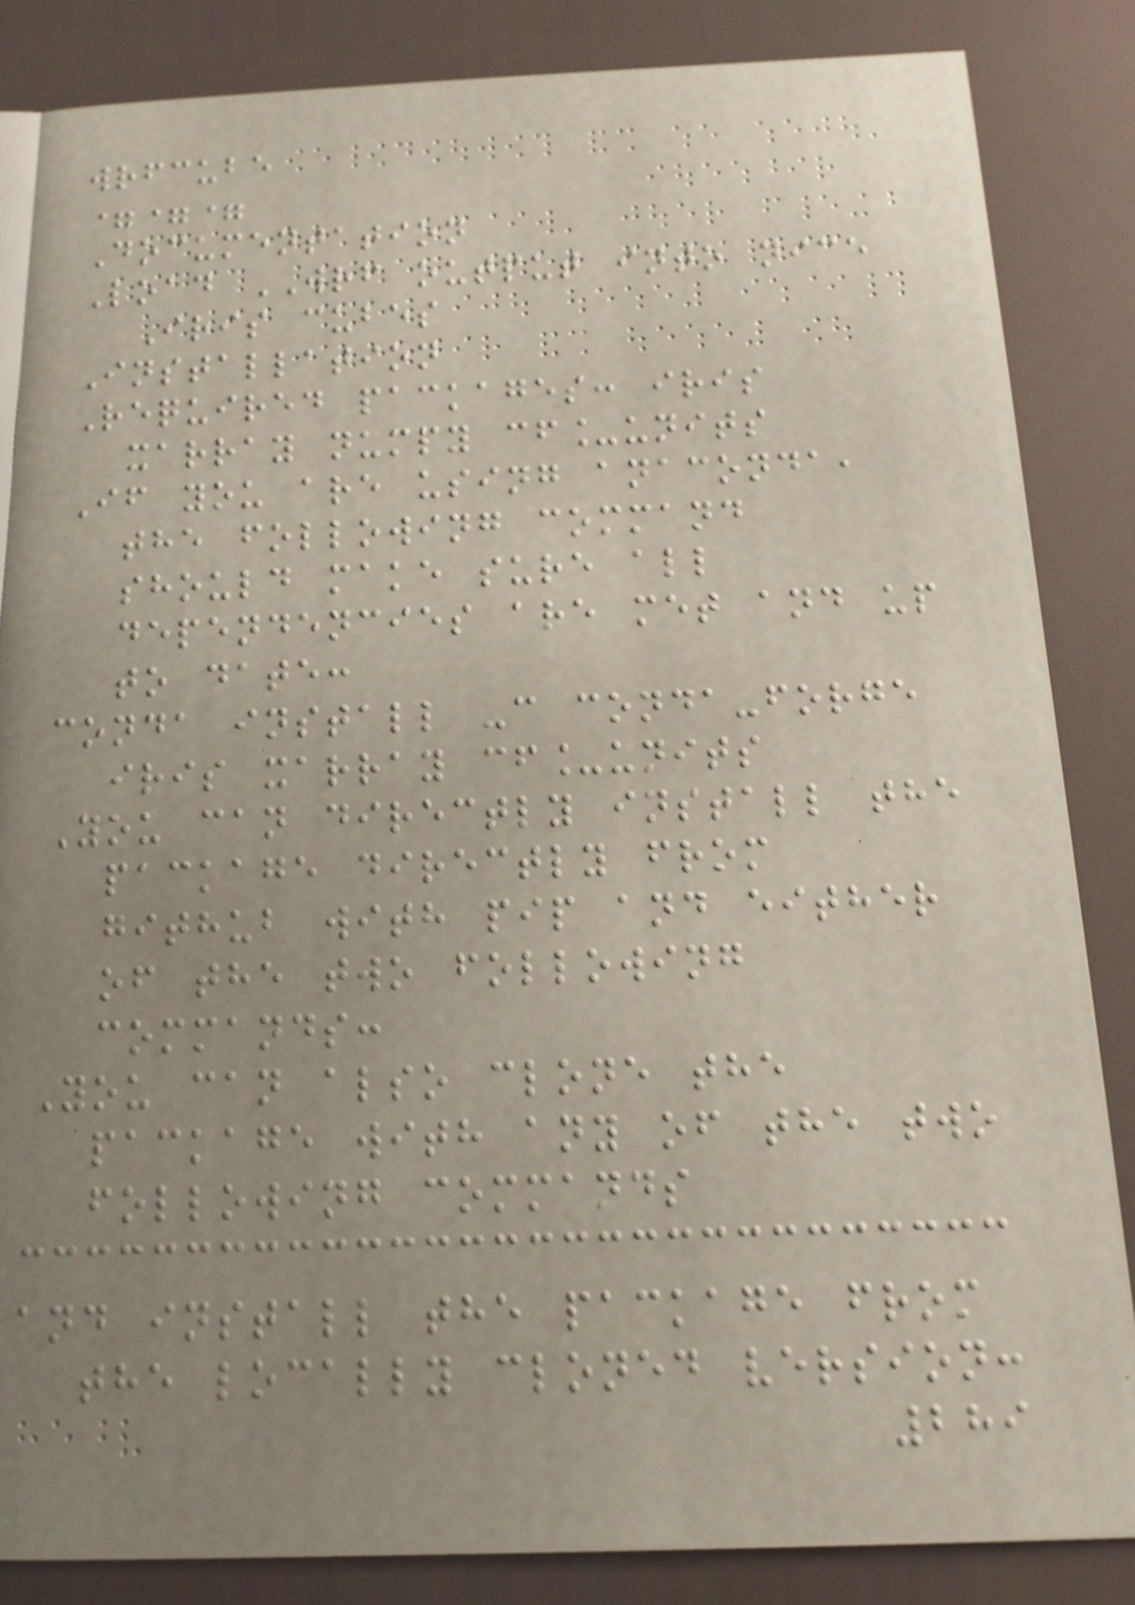wrfcube
===
Documentation
Load WRF output into nice
Iris cubes
Installation
Required packages: iris
xarray numpy cf_units
If you are using anaconda,
the following command
should make sure all
dependencies are met and up
to date:
conda install -c conda-forge
iris xarray cf_units
You can directly install the
package directly from
github with pip and either
of the two following
commands:
You can also clone the
package with any of the two
following commands
and install the package from
the locally cloned version:
289
